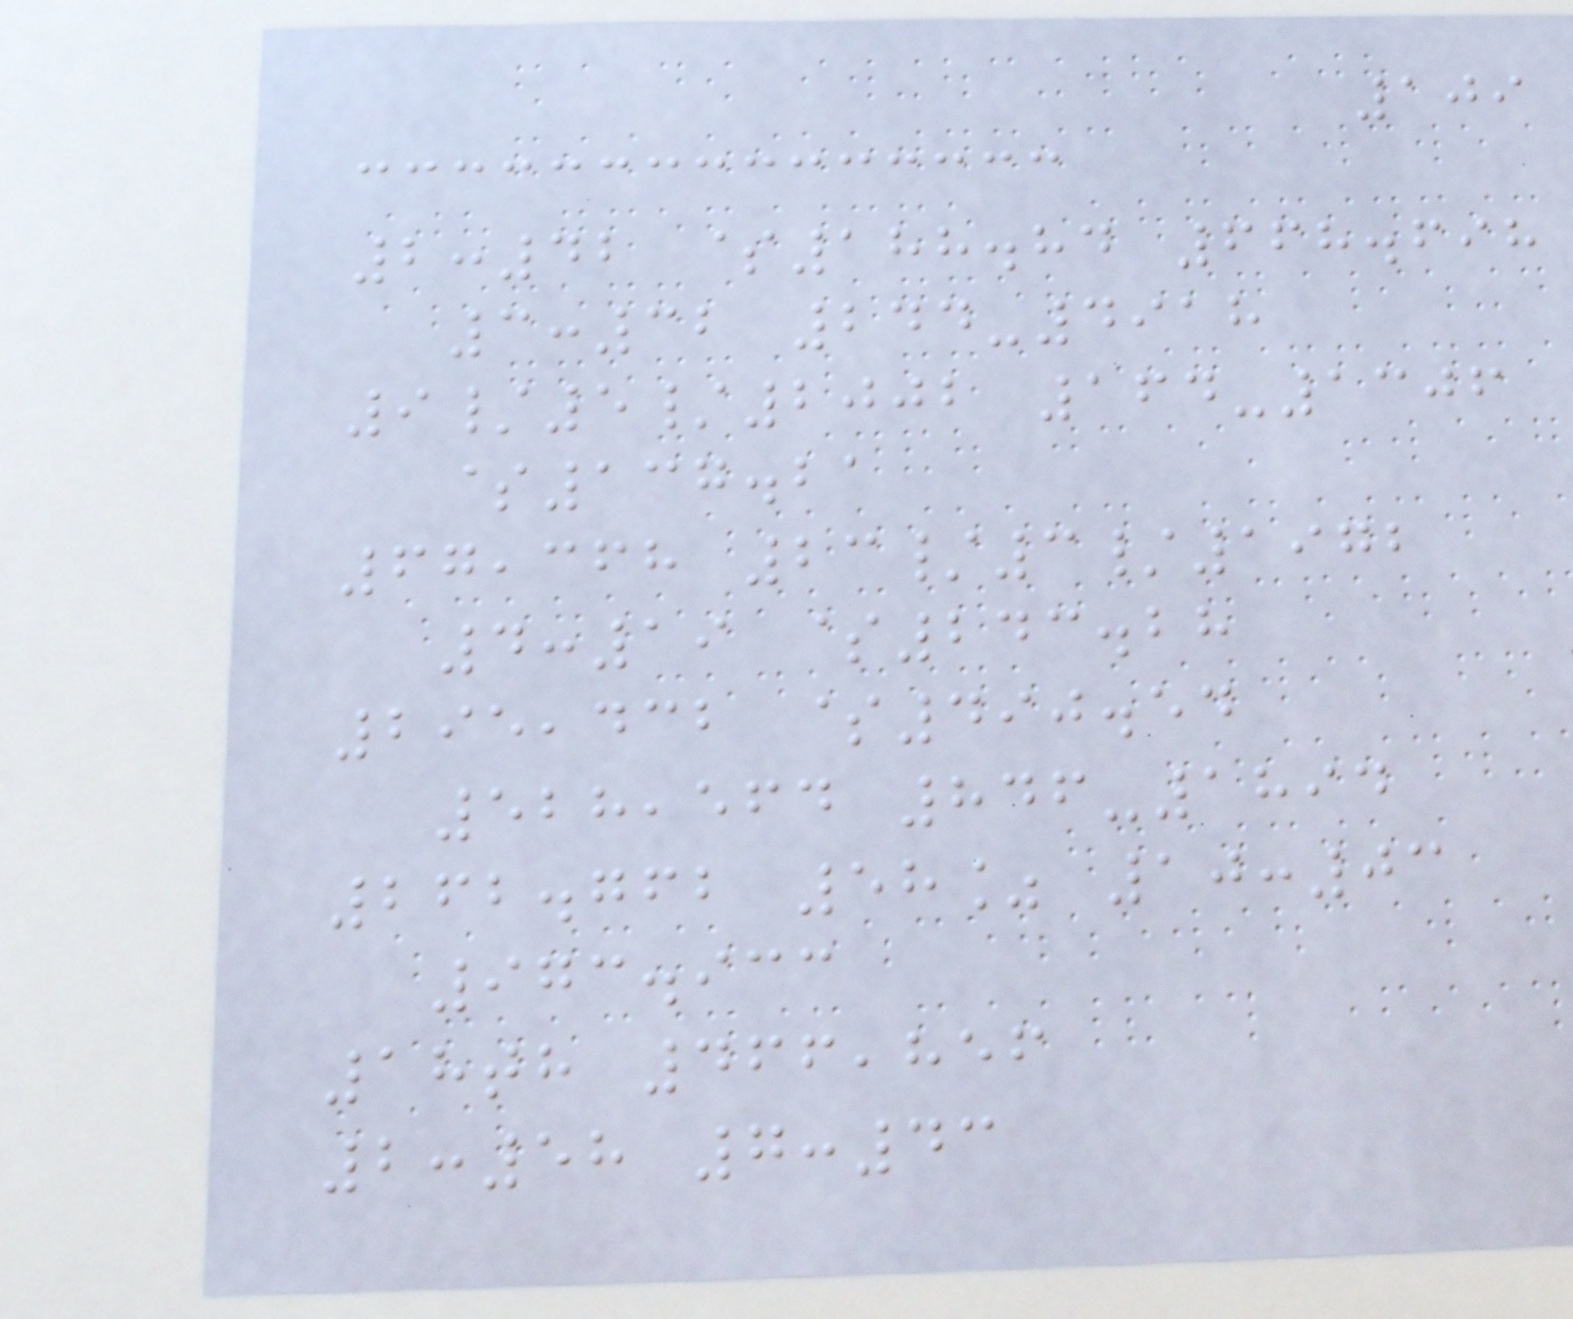109
2:42 $188.84 668.698
3:32 244-4918
9/5/2002 164-1306
$137.21
67,368 23/3/1972
4:19 $243.28
295,432 $490.54
528,564 846-1894
262.762 58% 10:03
973.933
18th 466,856
2:58 7:43
